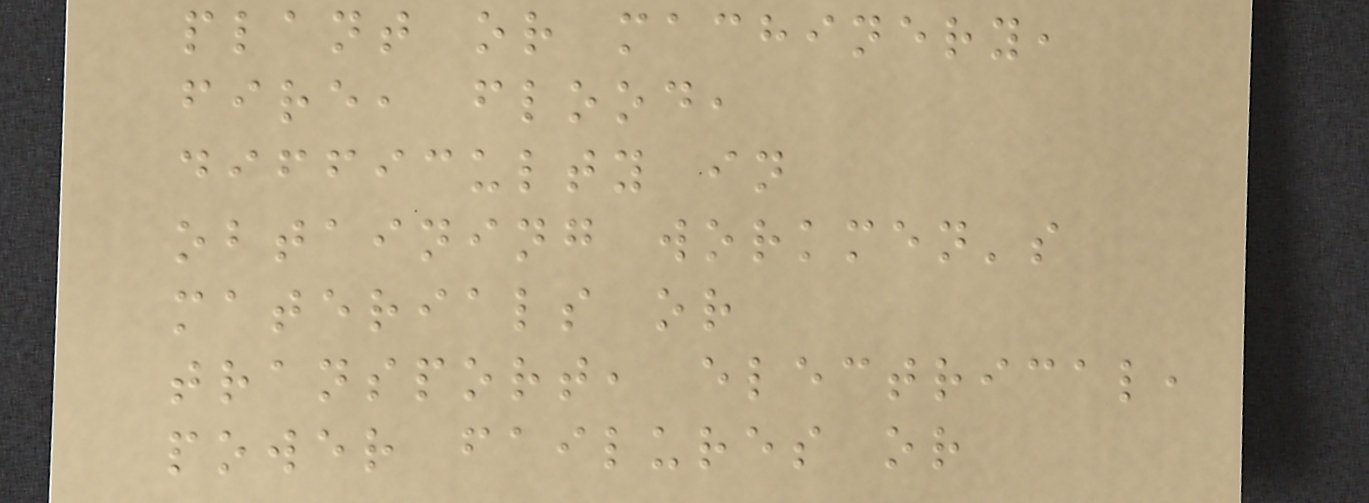plant or machinery,
fire, flood,
difficulty in
obtaining workmen's
materials or
transport, electrical,
power failures or
